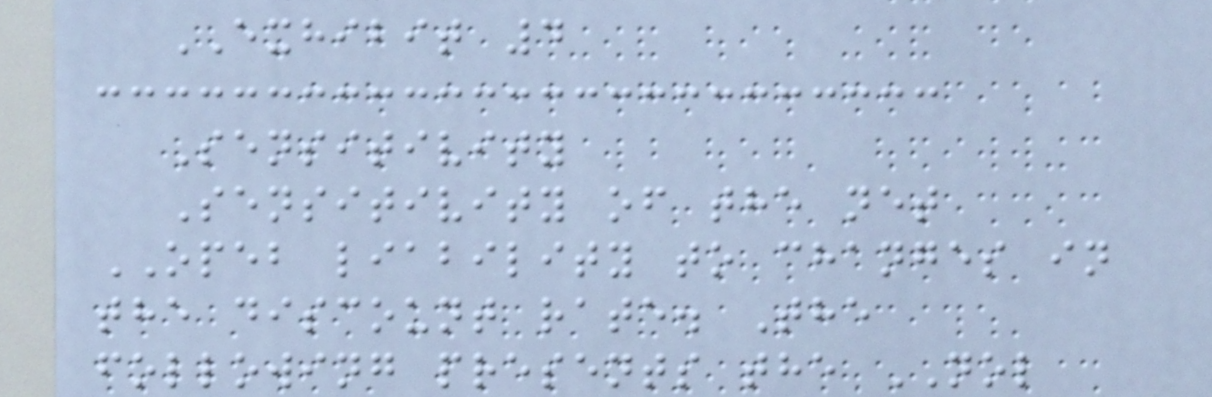EXHIBIT 4
Sensitivity
Sensitivity of the net
OPEB liability to changes in
the discount rate. The
following presents the NOL
